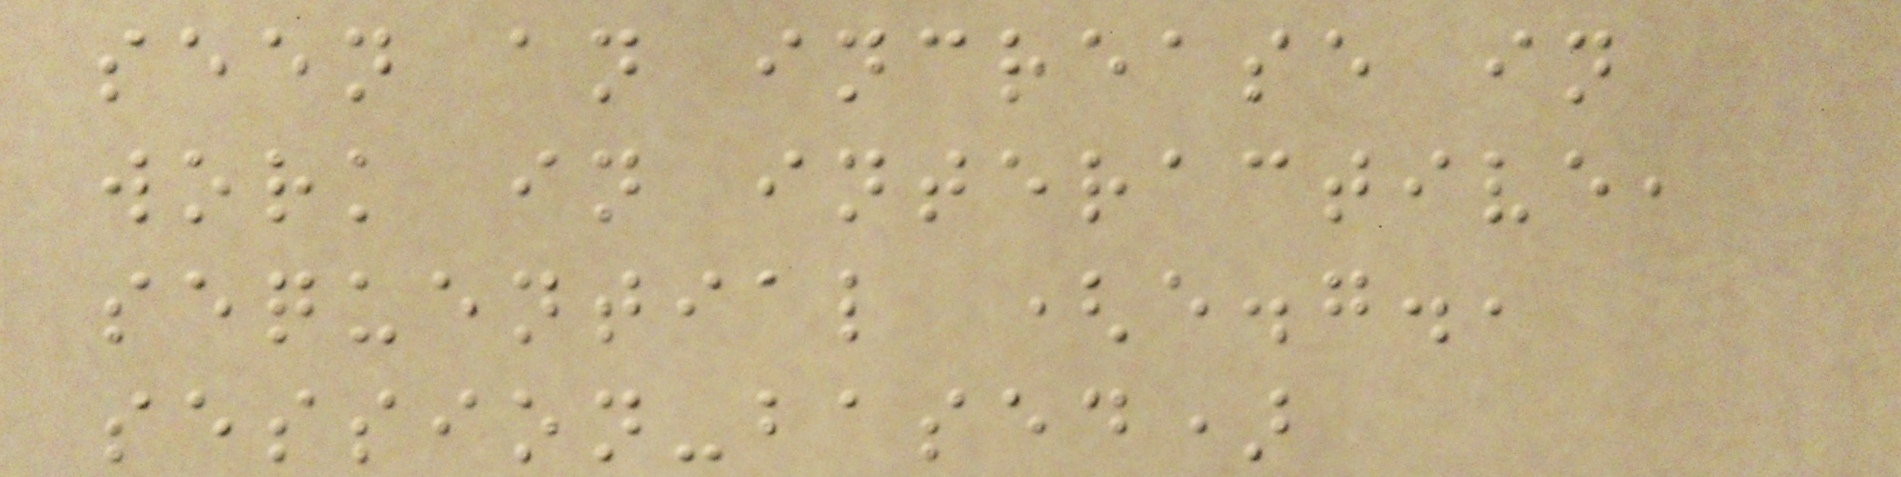seen an increase in
work in interactive,
sequential (e.g.,
session-based)
